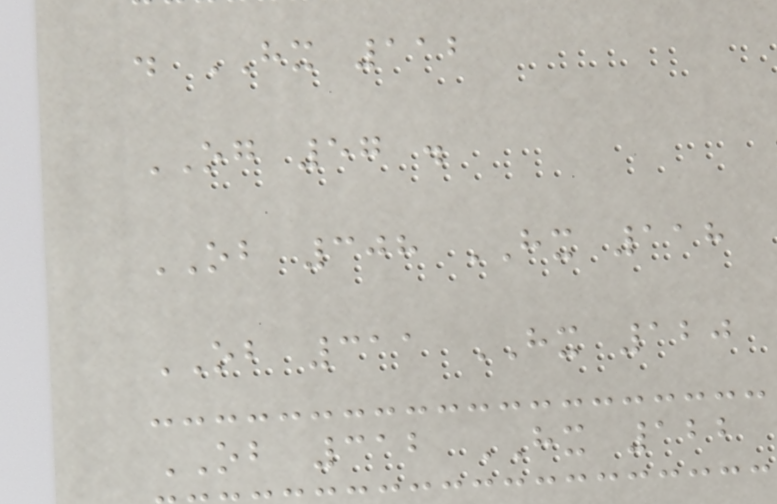. HX 112
OG 57 .
OB 308 HX 118
OB 311 HX 120
OB 312 HX 122
